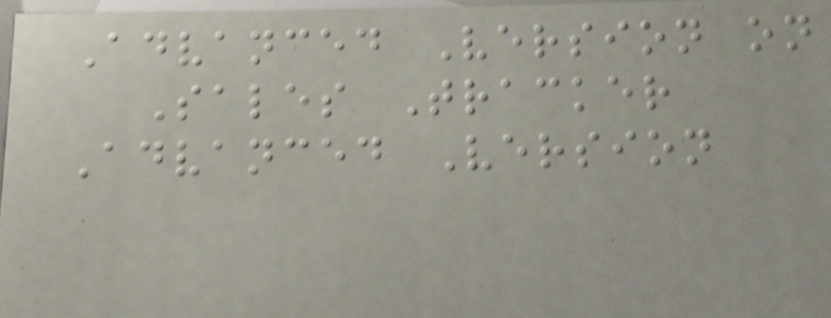Advanced Version on
Sales Tracker
Advanced Version
